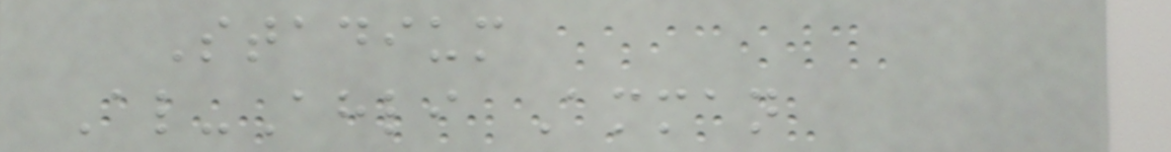Stadium
Al-Ahli Amman
